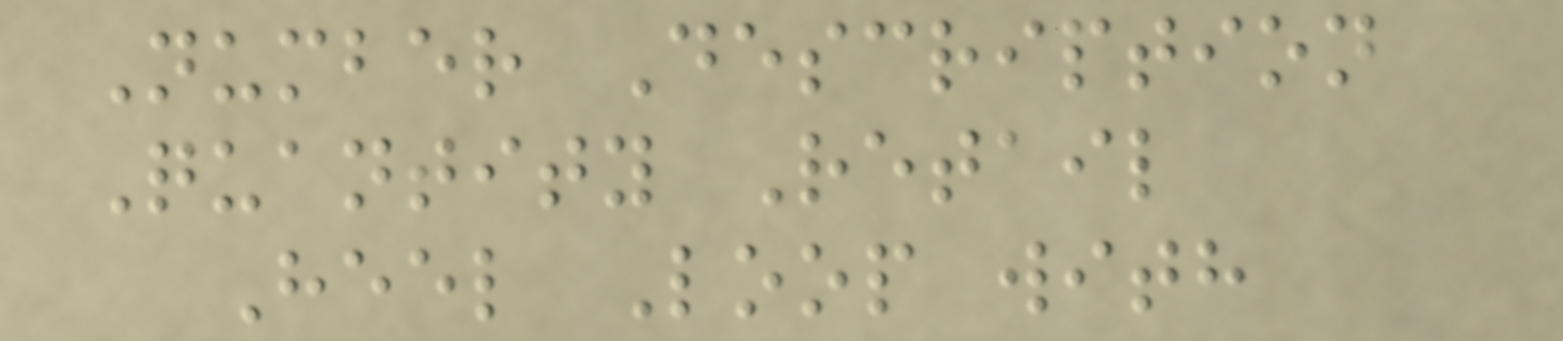Number Description
Quantity Retail
Heel Loop with
